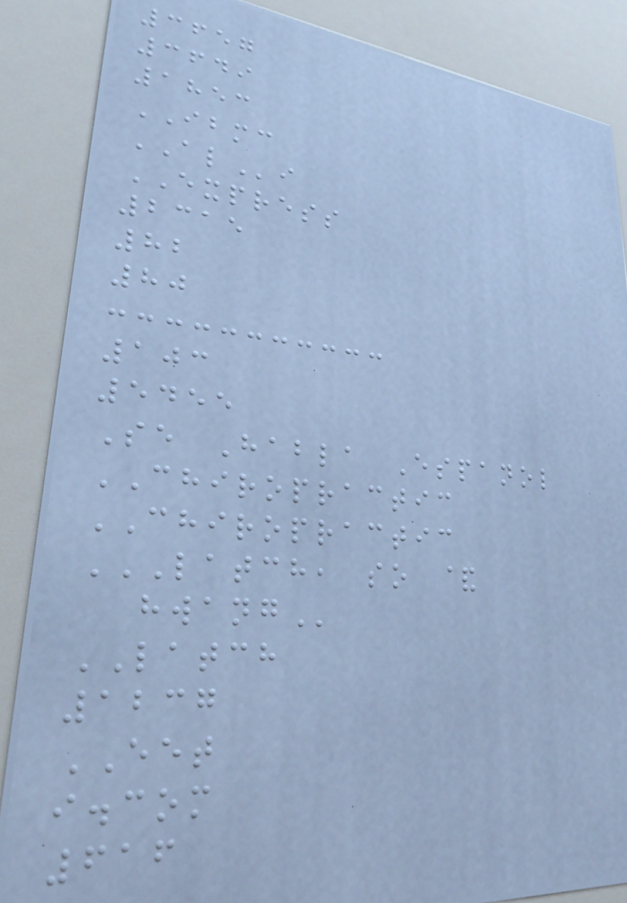3657
3649
1853
IBMC
ALi
EXPRESS
2315
82
80
103
5455
Se Habla Espanol
CHIROPRACTIC
CHIROPRACTIC
LATCH, SO &
HWANG
LATCH
1237
EET
i.com
616
